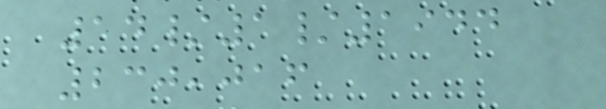14/1/1944
230,016
